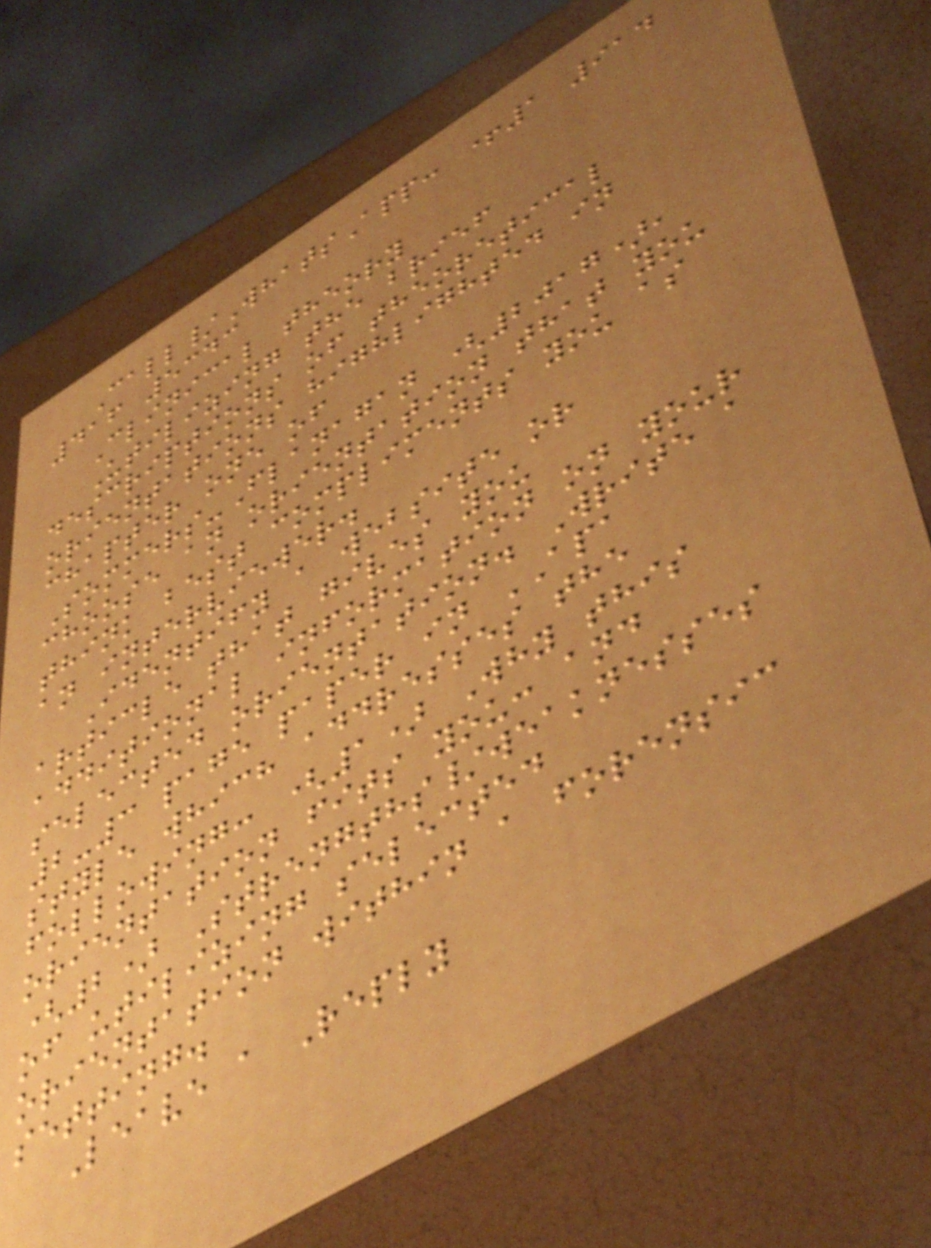Call/WhatsApp: +1 914
416 5343
Clinical theory
Utilizing the brief
descriptions of theoretical
orientations highlighted in
chapter one of
Sommers-Flanagan (2017),
choose an orientation that you
think best compliments you as
an interviewer.
Identify a website or
article that gives you
additional information on your
selected orientation. Write a
2-3 page paper in APA
style which addresses the
following: (1) Why this
orientation fits you: and
(2) Strengths/weaknesses
of utilizing selected
orientation within a forensic
setting.
Leave a Reply
